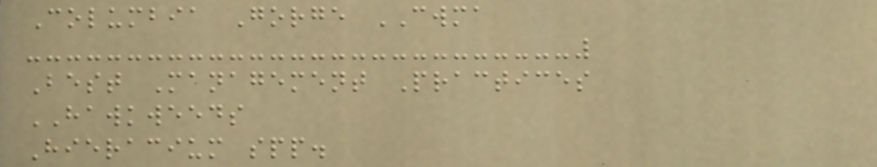Columbia Gorge CWMA
Best Management Practices
HAWKWEEDS
Hieracium spp.
